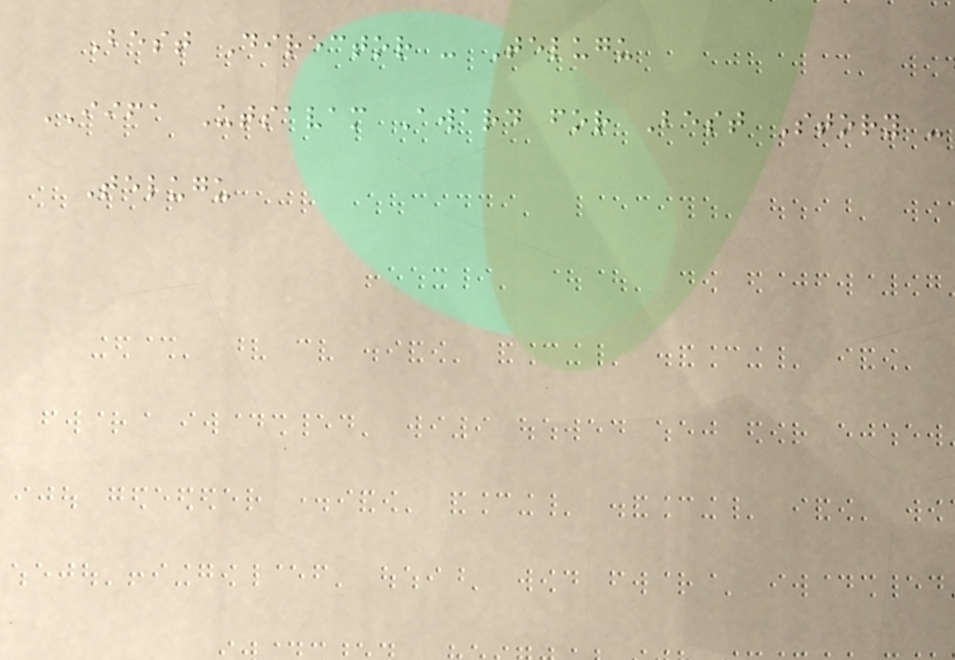Best Director - Telugu
IIFA Utsavam Award for Best Story -
Telugu
